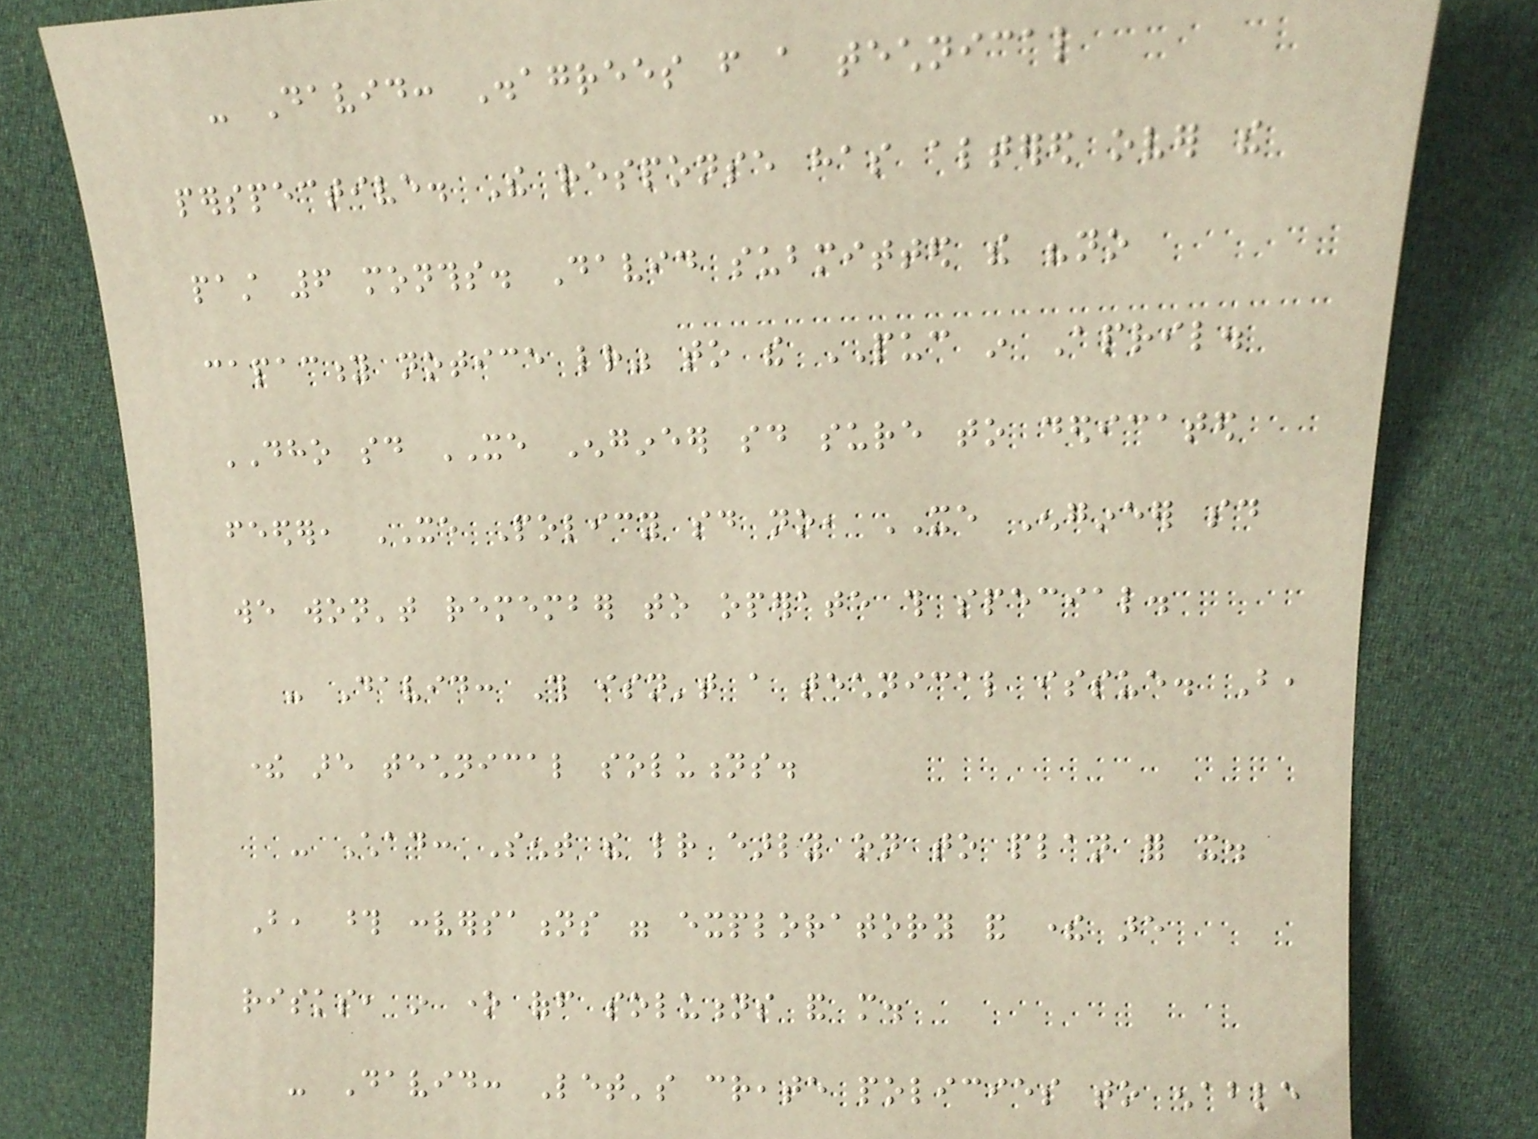- David: Disagrees from a technical
perspective. The response has altered over the
past 6 months. David submitted the "no
capacity notice letter" to the PUC in April.
DHO said XE Engineer said sure to dedicated
feeder, XE Policy said no, XE Engineer said
we won't remember to operate this special.
- David: This isn't a technical issue. But,
there are technical solutions.
- Chad: Sent the letter early on to plan for it.
But, those conversations were exploratory and there are
risks, in one off solutions and more.
- David: Let's create policies to enable
